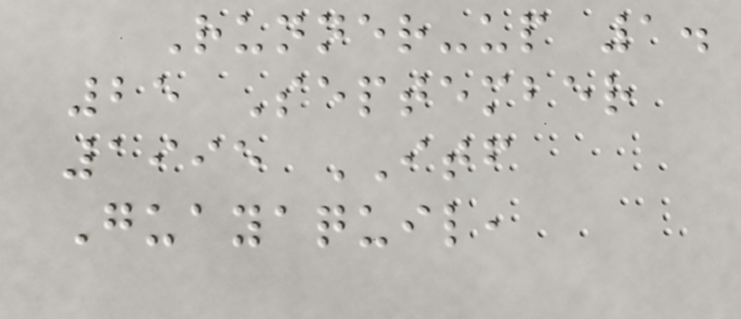Runner-up 1.
25 September
1995 ITF
Guayaquil,
